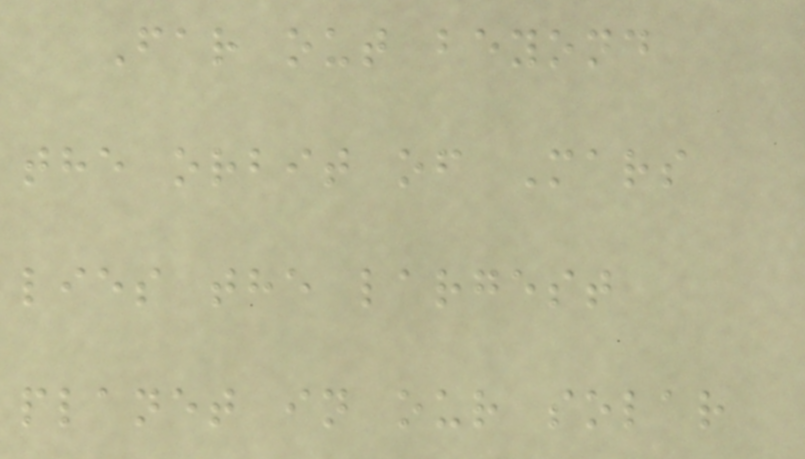Far out beyond
the orbit of Mars
lies the largest
planet in our solar
